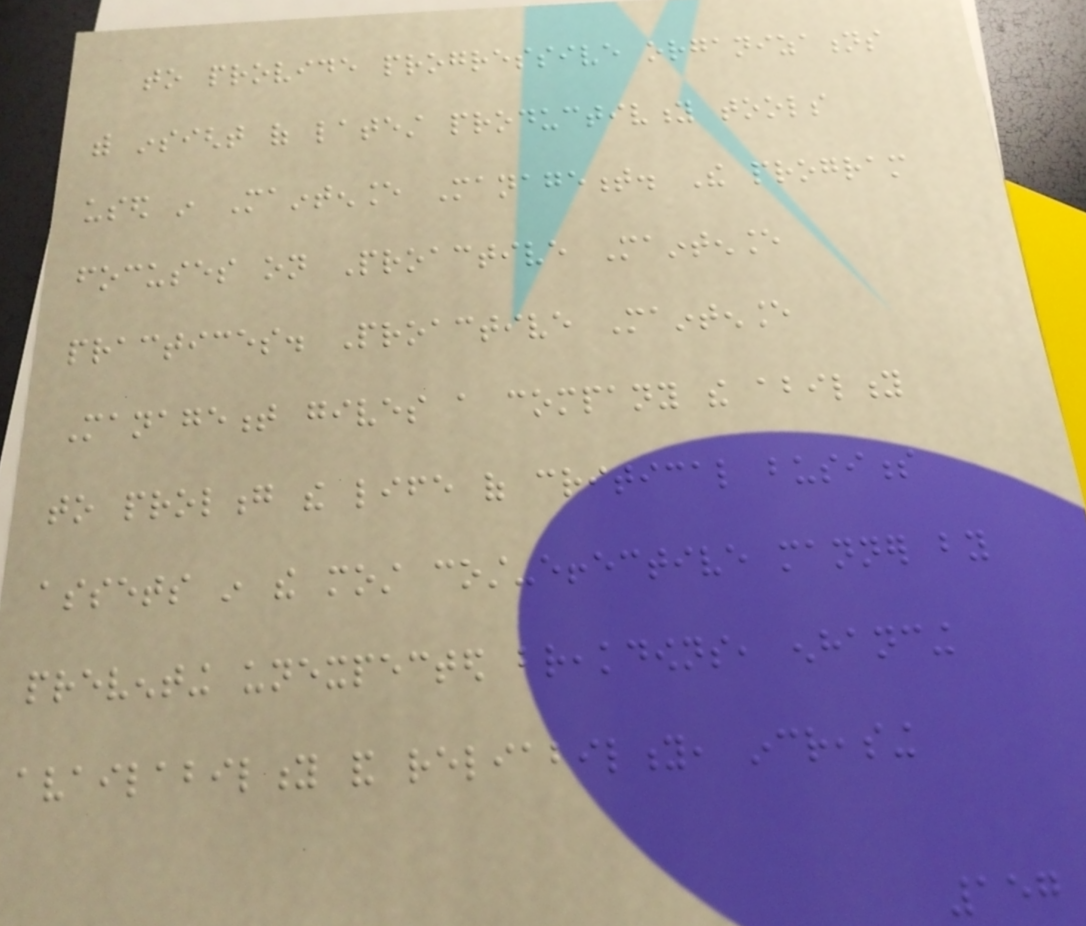to provide progressive organizations
with insight of latest productivity tools
used in Maintenance Management. The program
focuses on Proactive Maintenance
practices. Proactive Maintenance
Management gives a company the ability
to prolong the life of critical business
assets in the most cost-effective manner by
preventing unexpected breakdowns, enhancing
availability and reliability, increasing
157
